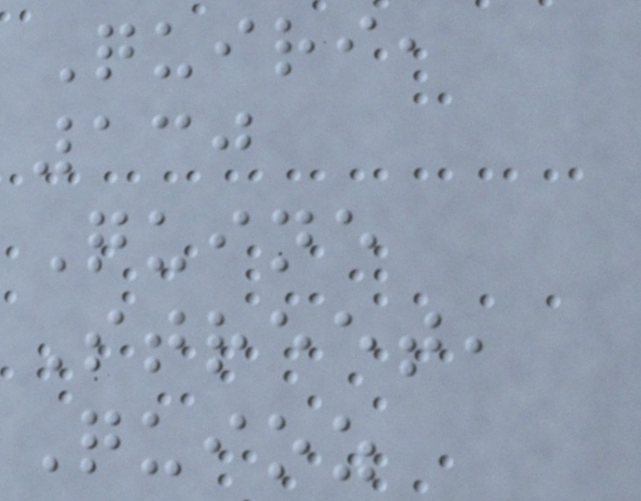Quiri,
130
Quine
Street,
Quioz
